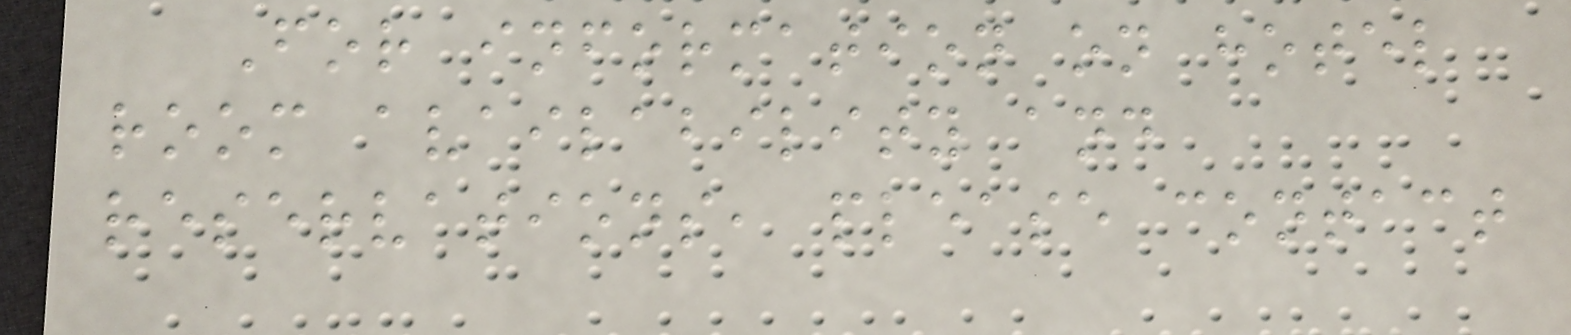For information on hotel
room availability and
reservations, please contact
